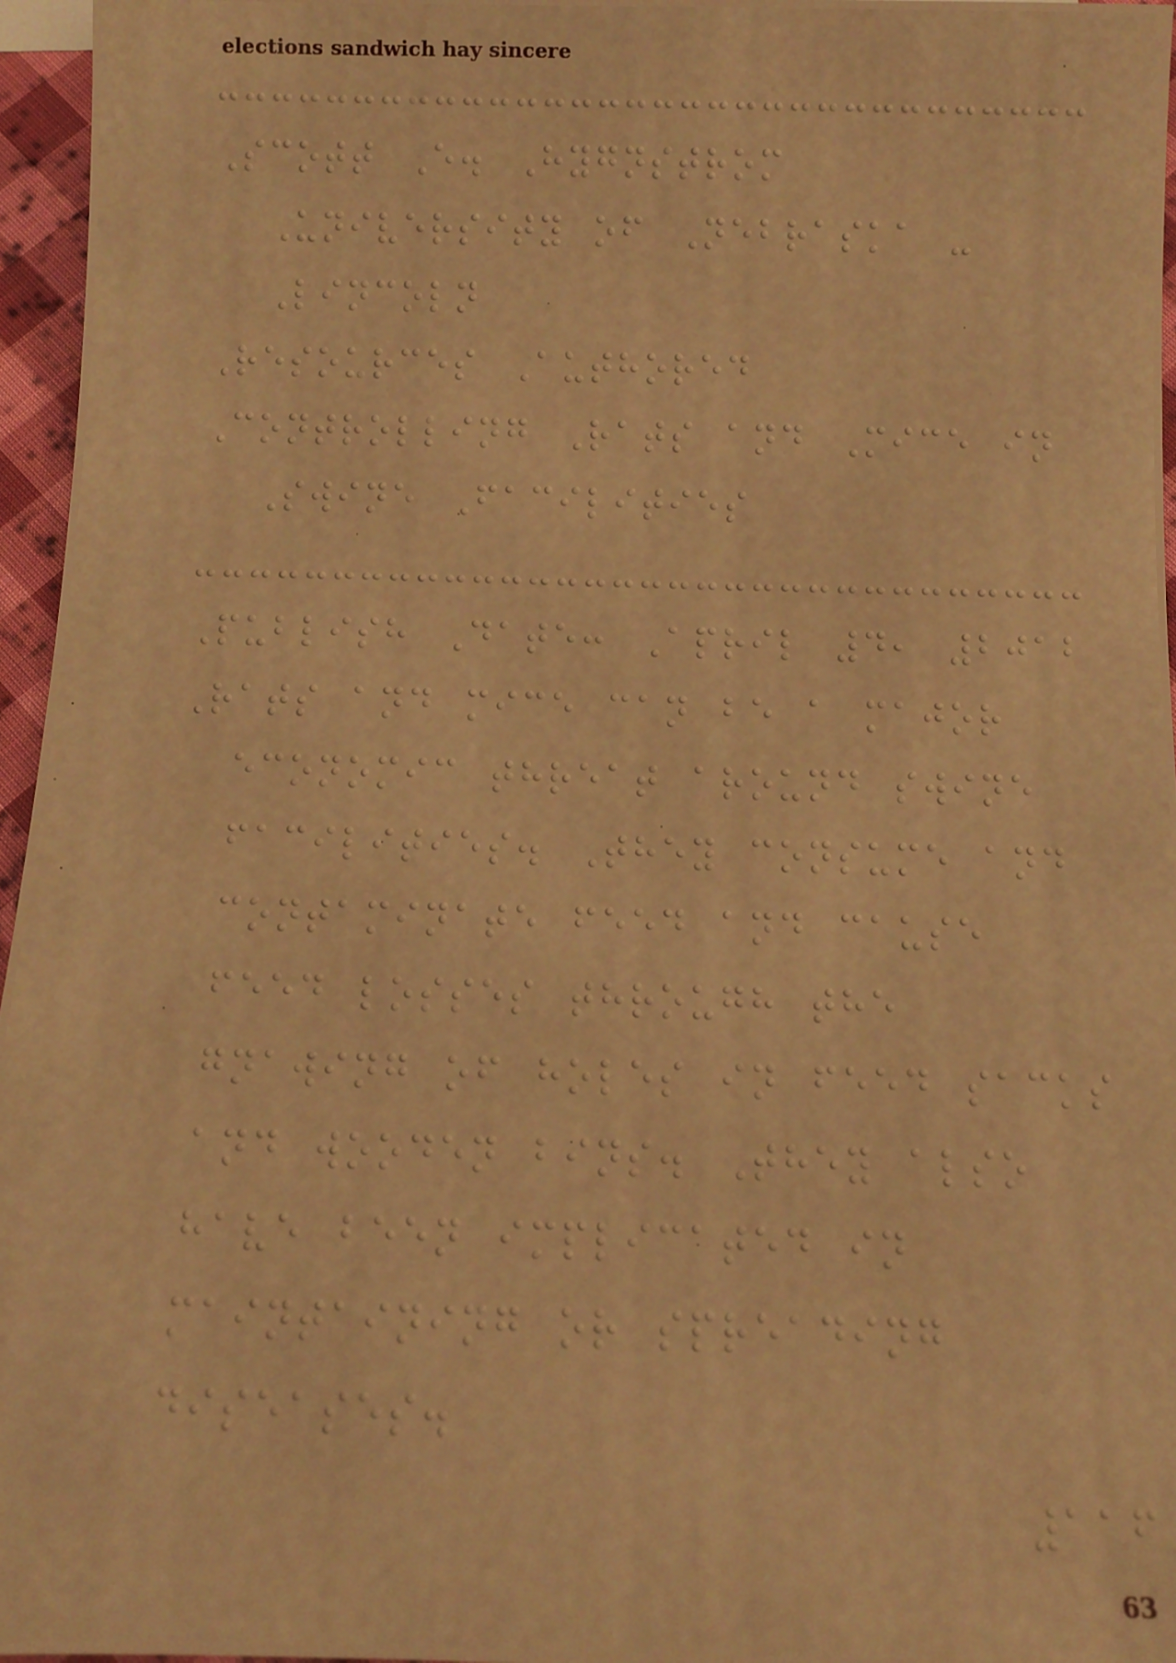Scott E. Hygnstrom
University of Nebraska -
Lincoln
Resources Authored
Controlling Rats and Mice in
Swine Facilities
Publish Date: April 4, 2012
Rats and mice can be a major
economic threat around swine
facilities. They consume and
contaminate feed and cause
feed losses through the
gnawing of holes in feed sacks
and wooden bins. They also
have been implicated in
maintaining or spreading
diseases.
116
